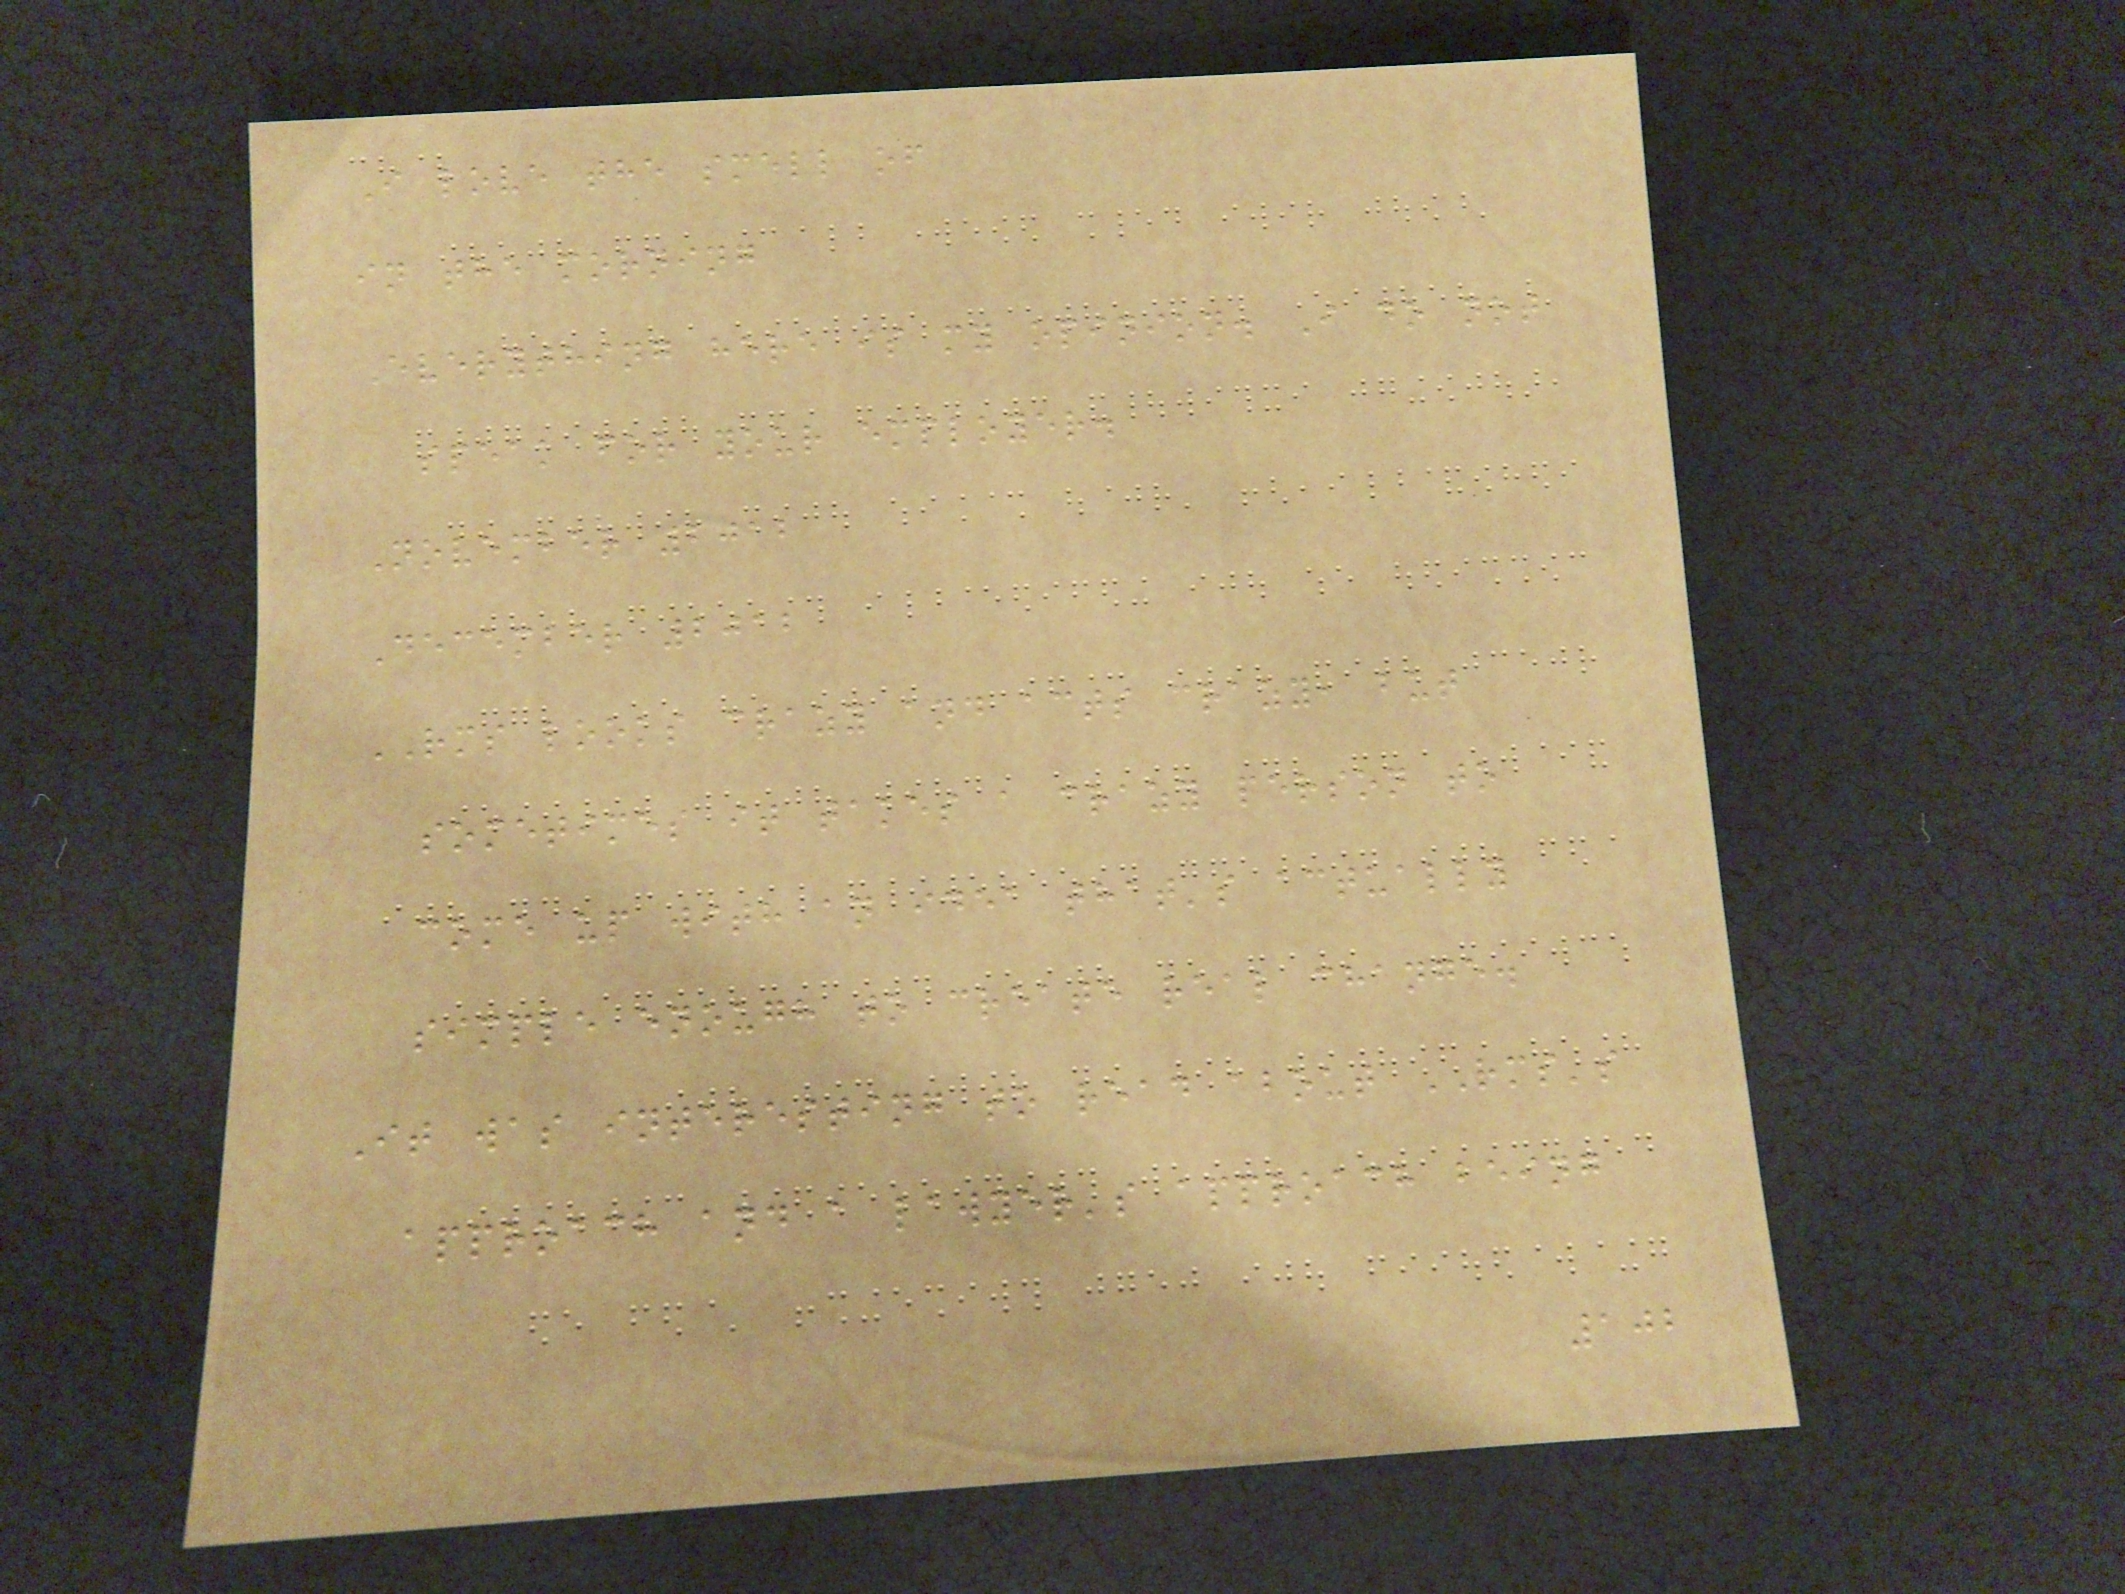I love the smell of
in the morning
Everything here is my opinion. I do not
speak for your employer.
November 2012
December 2012
RMS looks crazy and acts crazy, but
sometimes it takes a crazy person to
come up with an idea that's actually
simple enough to create real change.
It was interesting to read about RMS's
approach and a lawyer's approach being
102
